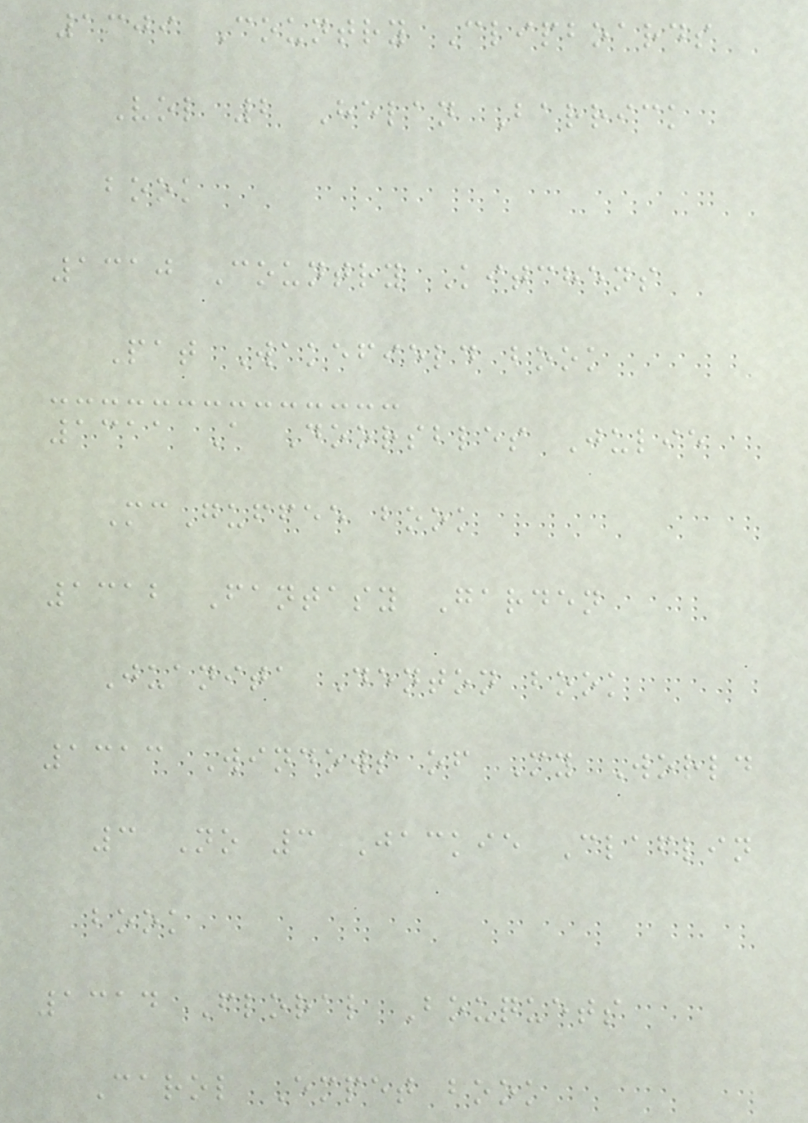1309 Country Clipboards
Vol 2 Helan Barrick
book
1310 Country Kitchens
Pat Wakefield book
1311 A Doorsbles Julie
McGuffee book
1312 Fantasy Garden
Juanita Denton book
1313 Windows of My World
3 No 3 Jackie Claflin
book
1314 Floral Bouquets
Carol Empet book
